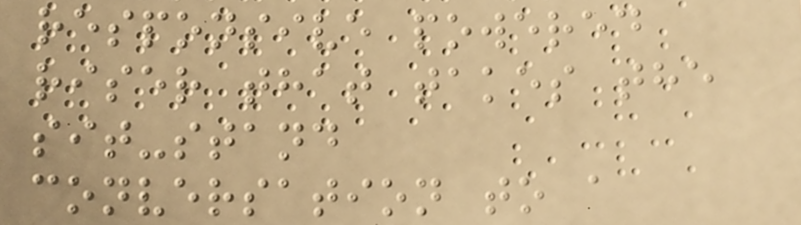responsive powered
riser that takes the
sit-stand
conversation to a
